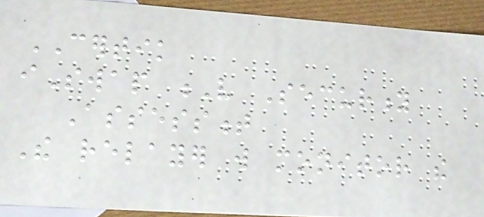CERTIK
iSwap V Security
Assessment
The relayer will monitor the
